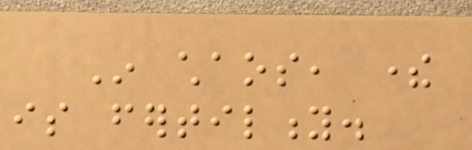In chaos, there
is fertility.
